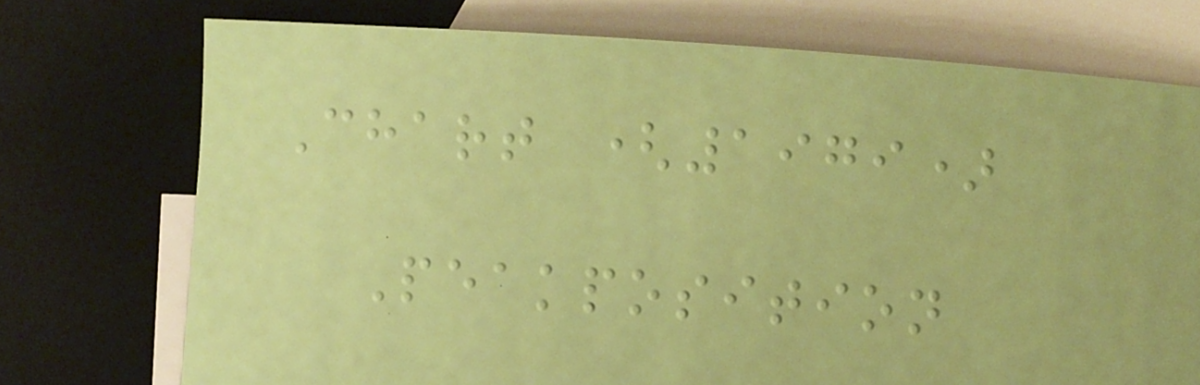Chart (1979)
Peakposition
